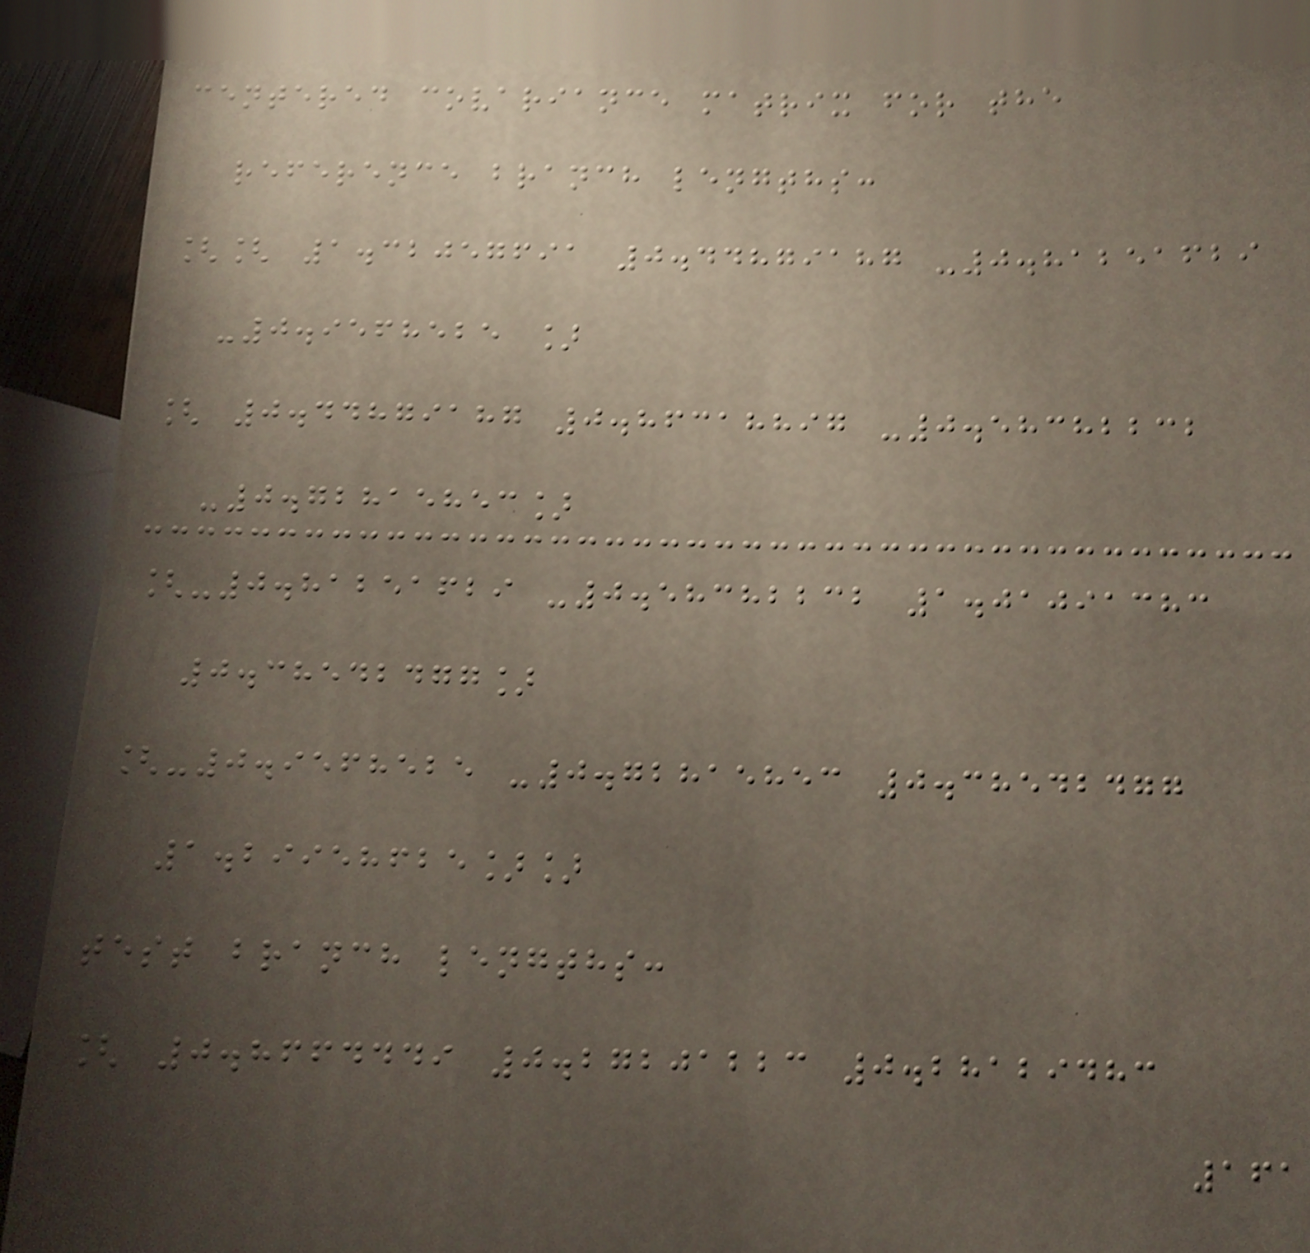centered covariance matrix for the
reference branch lengths:
[[ 1.32057691 0.44879187 -0.81251629
-0.9568525 ]
[ 0.44879187 0.86318897 -0.58382232
-0.72815853]
[-0.81251629 -0.58382232 1.01091383
0.38542477]
[-0.9568525 -0.72815853 0.38542477
1.29958625]]
test branch lengths:
[ 0.8664449 0.27201223 0.28129483
161
